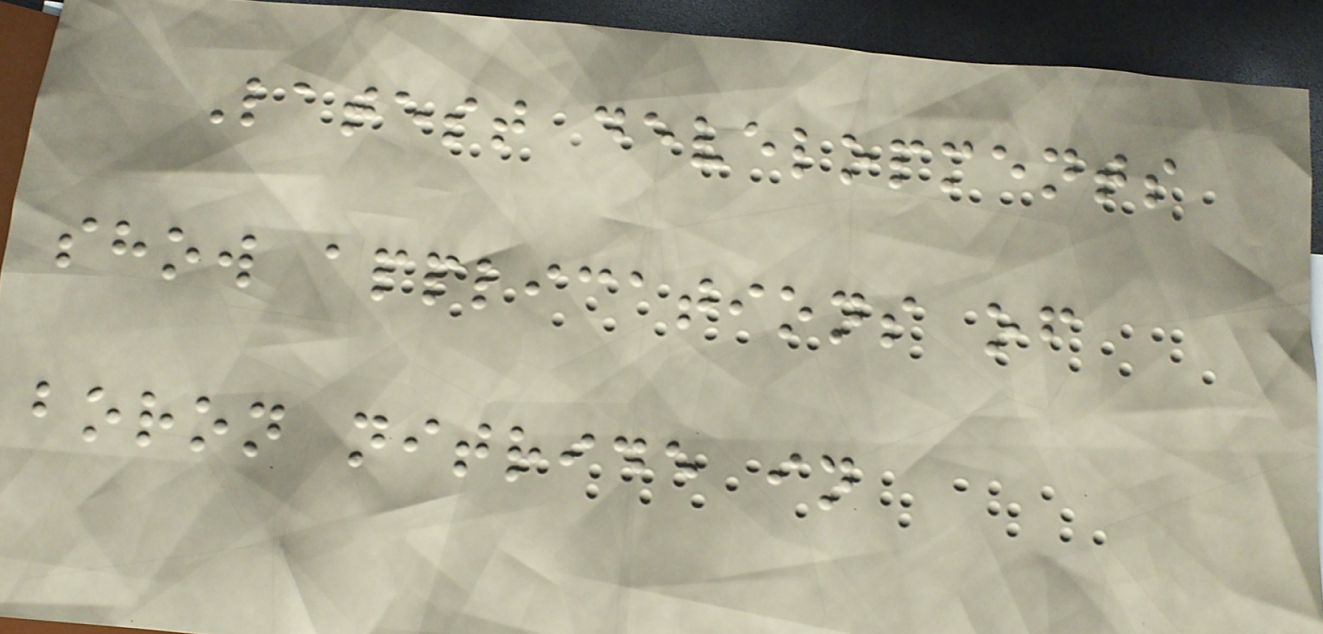Latest developments
show applications of
boron nitride in
